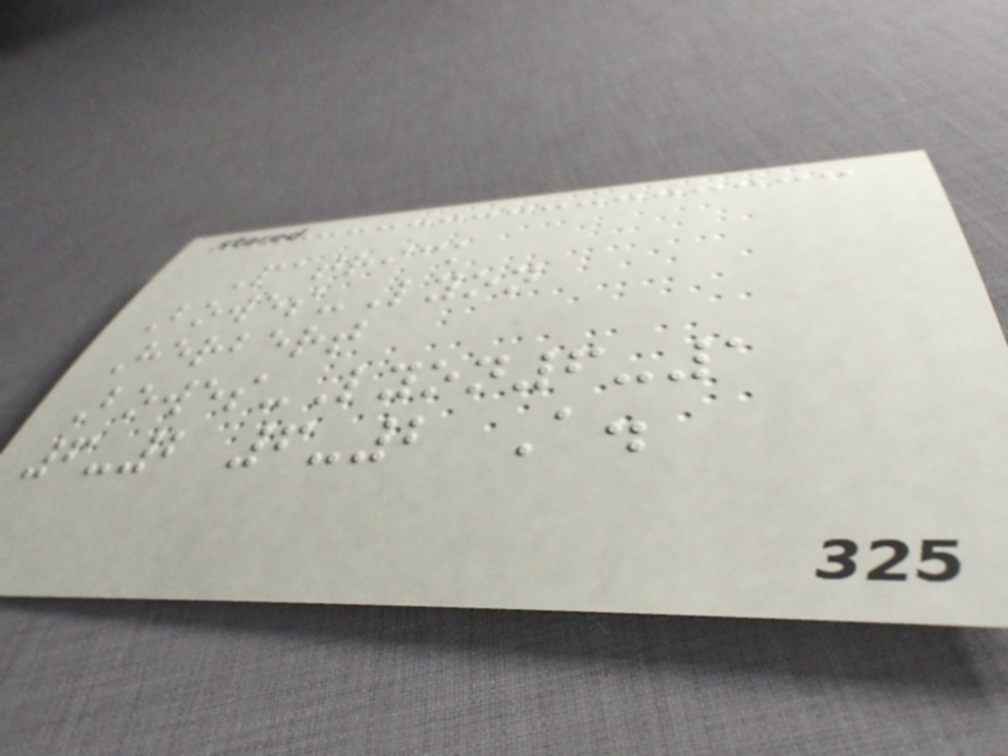Patrick
Bowes-Lyon
Herbert
Bowes-Lyon6-1
6-2 6-2 A.
